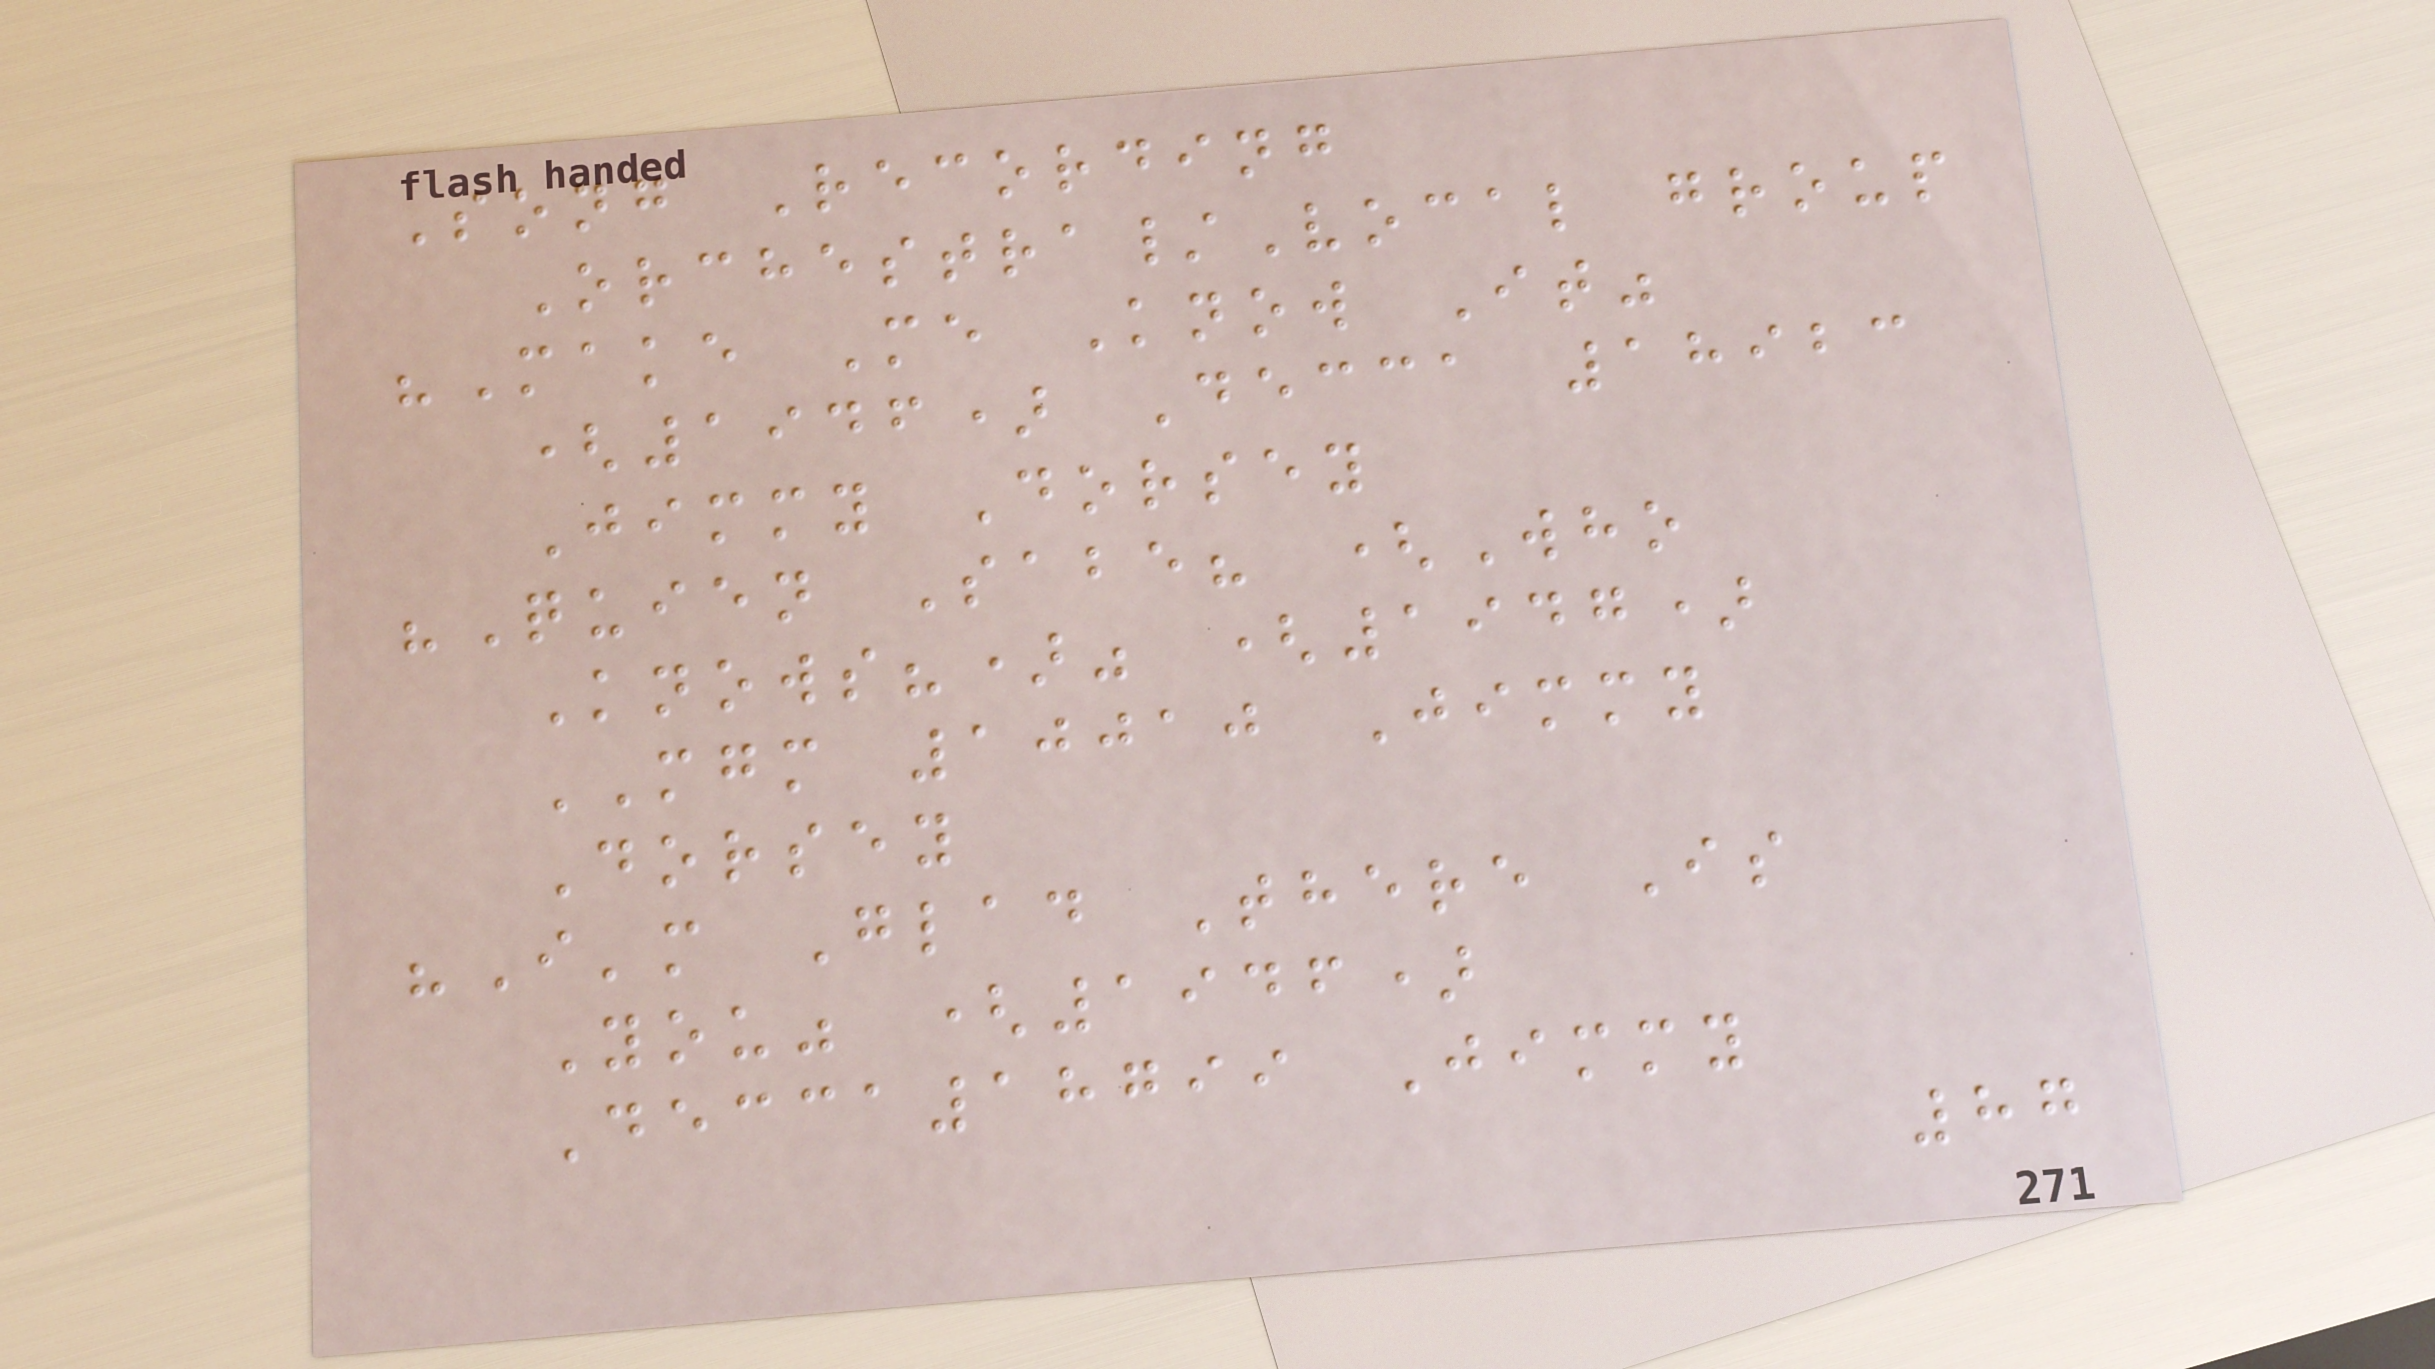Song Recording
Orchestra/Vocal group
"Make Me Know It"
(1946) Decca 18923
Jimmy Dorsey
"Quien Sabe? (Who
Knows?)" (1947)
MGM 10010 Jimmy
Dorsey
"I'm Glad There Is
You" (1946)
Decca18799 Jimmy
87
